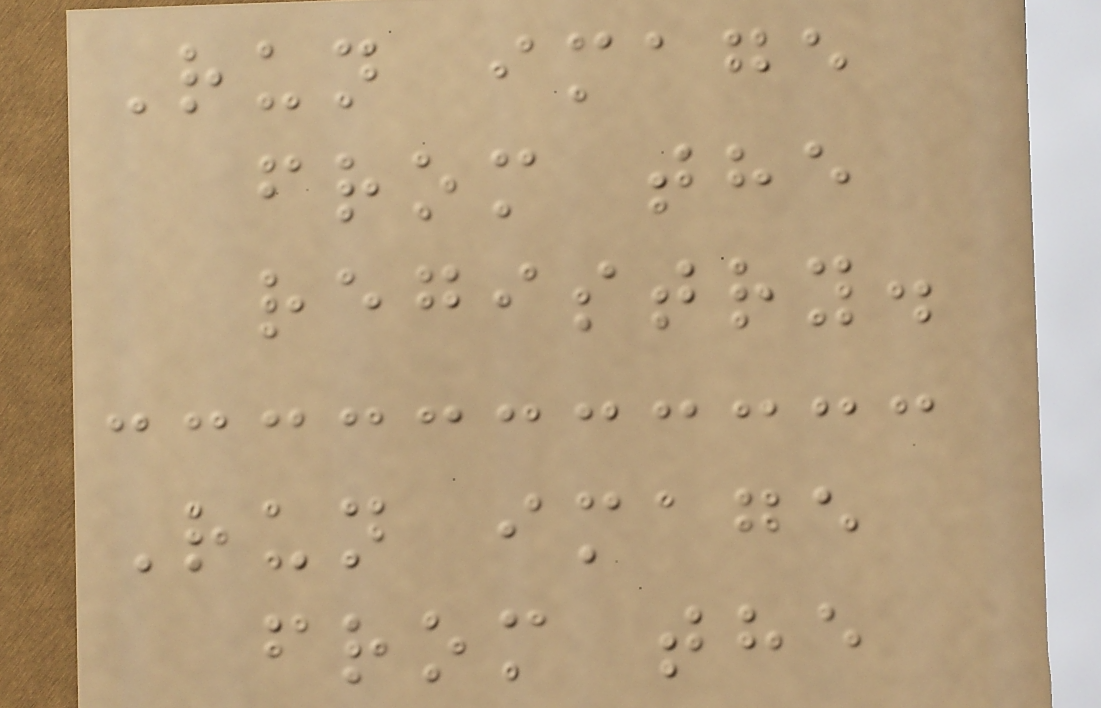Run image
from the
registry.
Run image
from the
